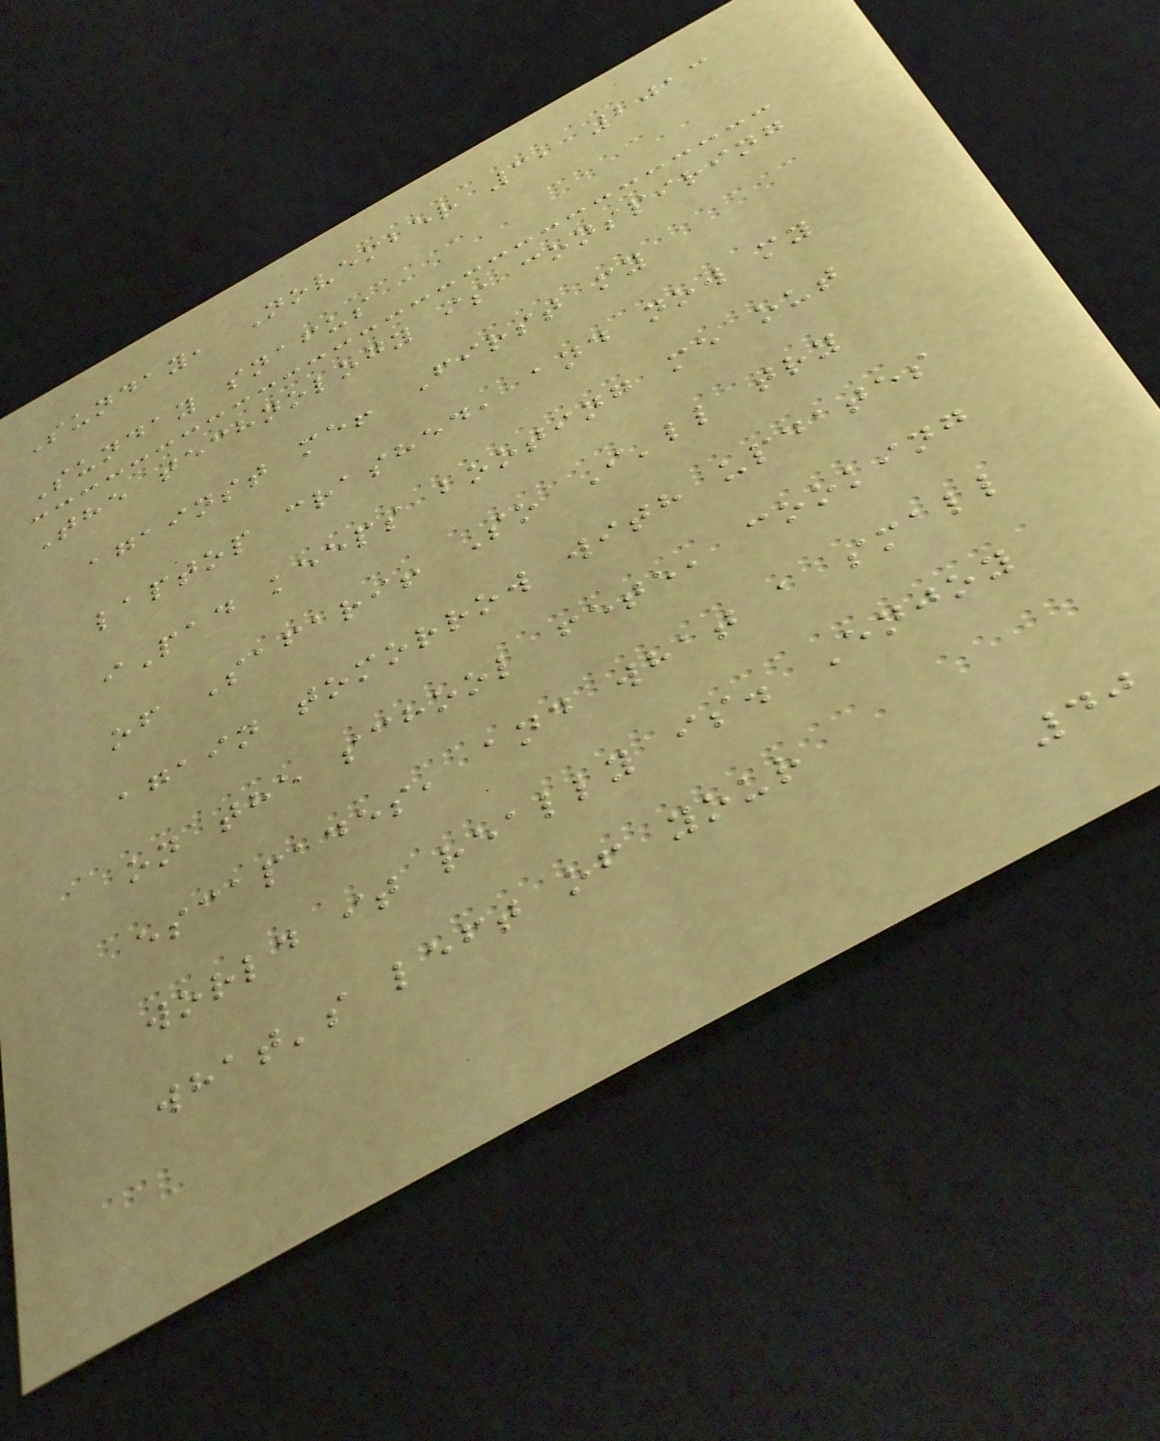Sunday, November 3, 2013
Sunday snafus
The technology is conspiring
against me! First my
laptop crashed, and now my
iPad keeps booting me out
of Safari! So I'll try
again tomorrow with updates
on the school fete, cooking
escapades, and what a small
world it really is. Enjoy
what's left of your
40
